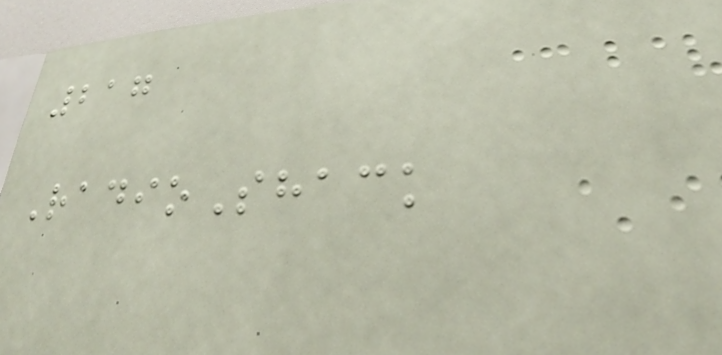217
RadioShack
